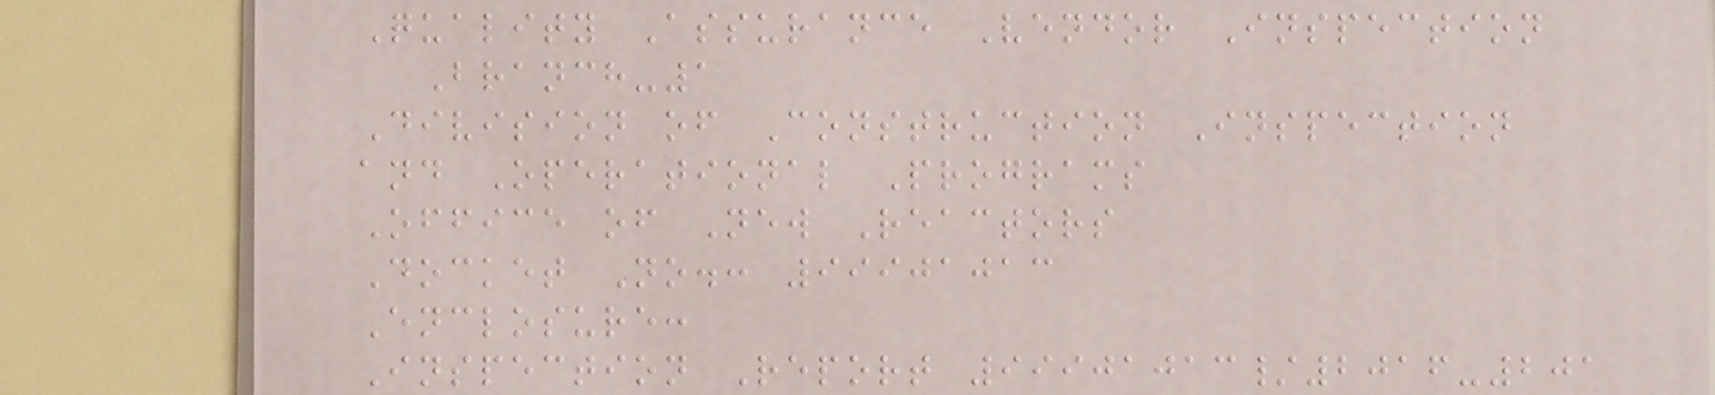Quality Assurance Vendor Inspection
Branch-1
Division of Construction Inspection
and Operational Programs
Office of New Reactors
Docket No.: 99901013
Enclosure:
Inspection Report 99901013/2016-201
